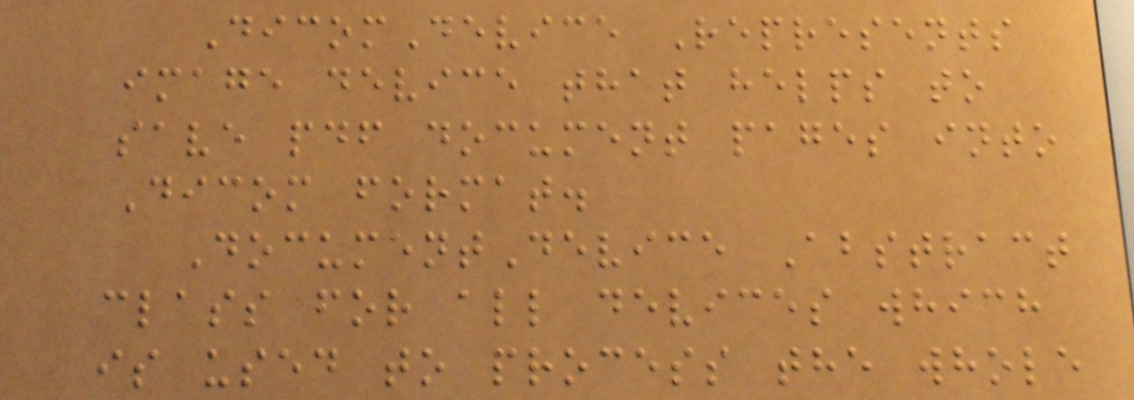DicomDevice Represents
image device that helps to
save pdf document pages into
Dicom format.
DocumentDevice Abstract
class for all devices which
is used to process the whole
